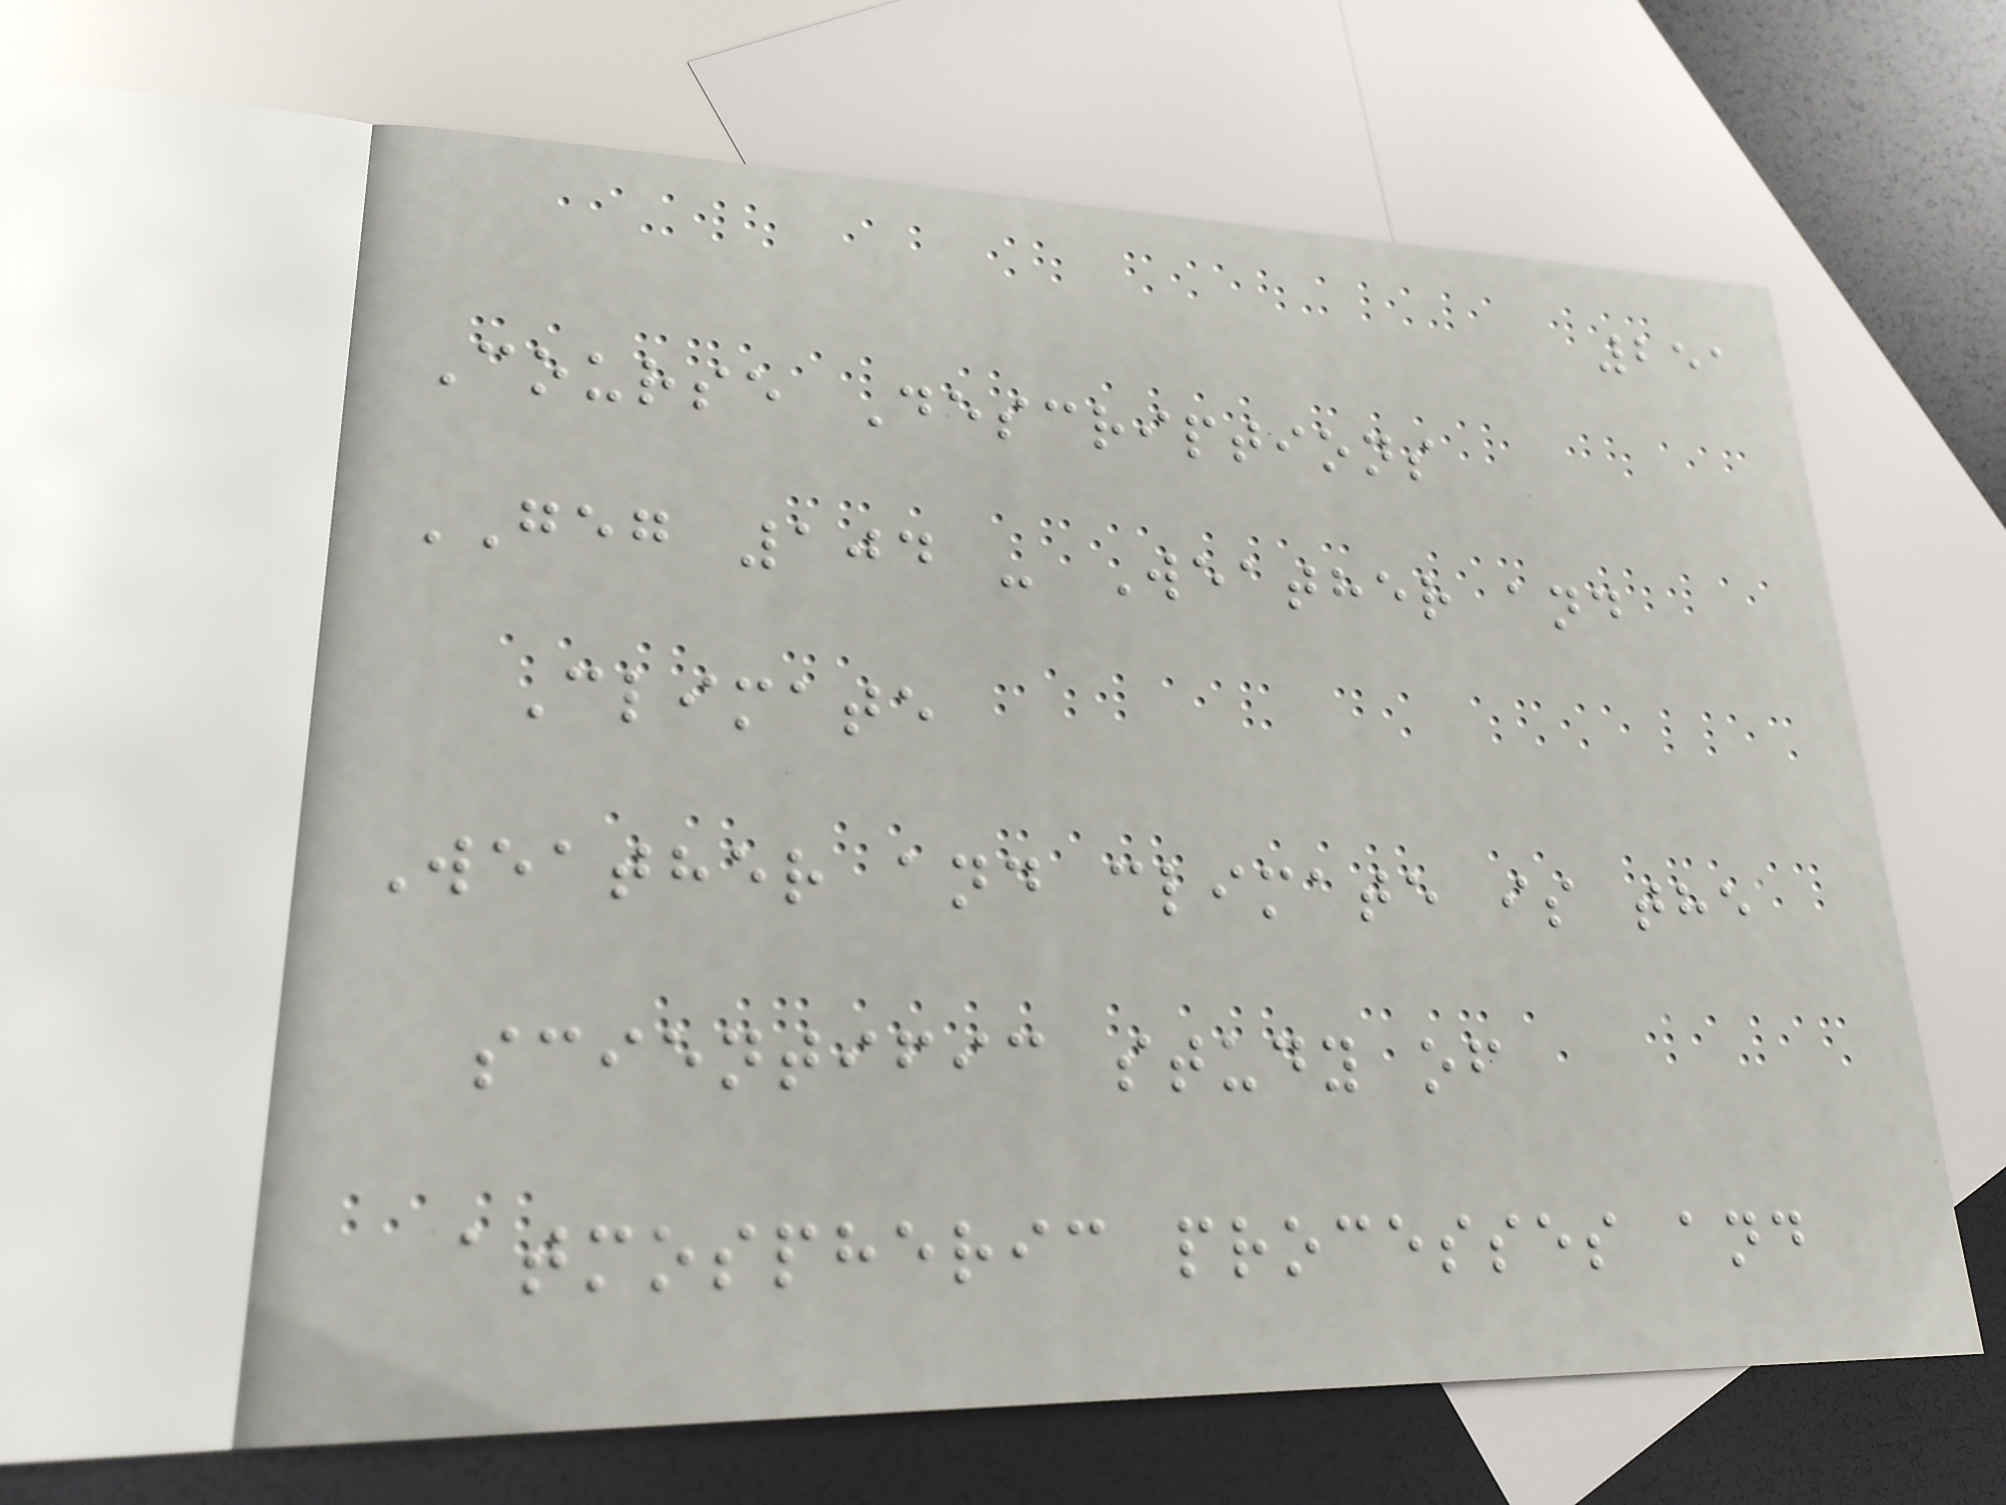251
Course Descriptions
GEG 104 - Weather and
Climate
Weather and climate is the
scientific study of
atmospheric processes and
